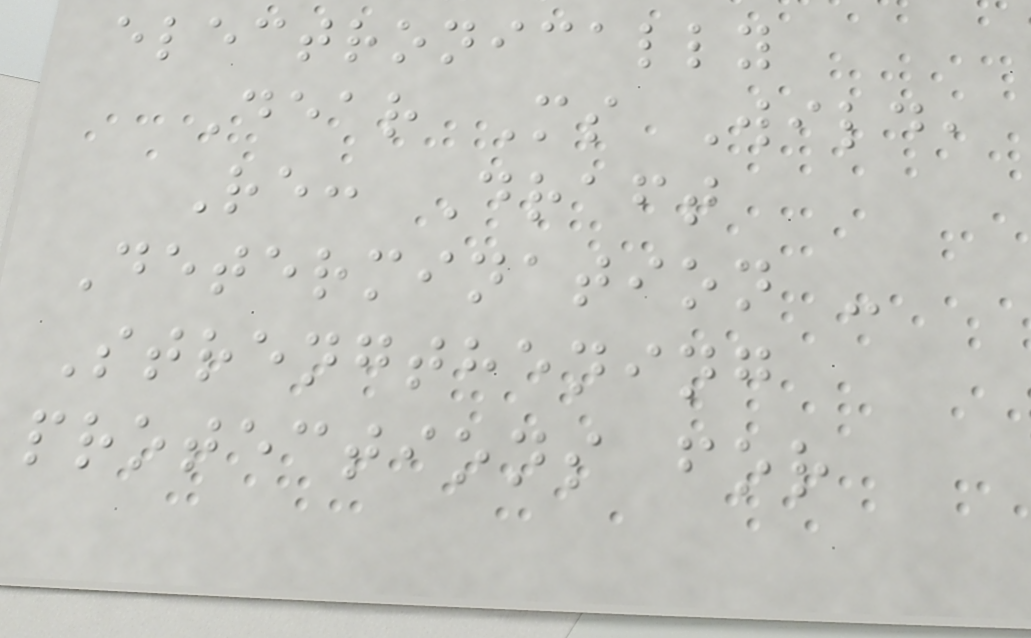electronically
Dear Ms Wild,
Re: Draft
Determination -
Strengthening
protections for
